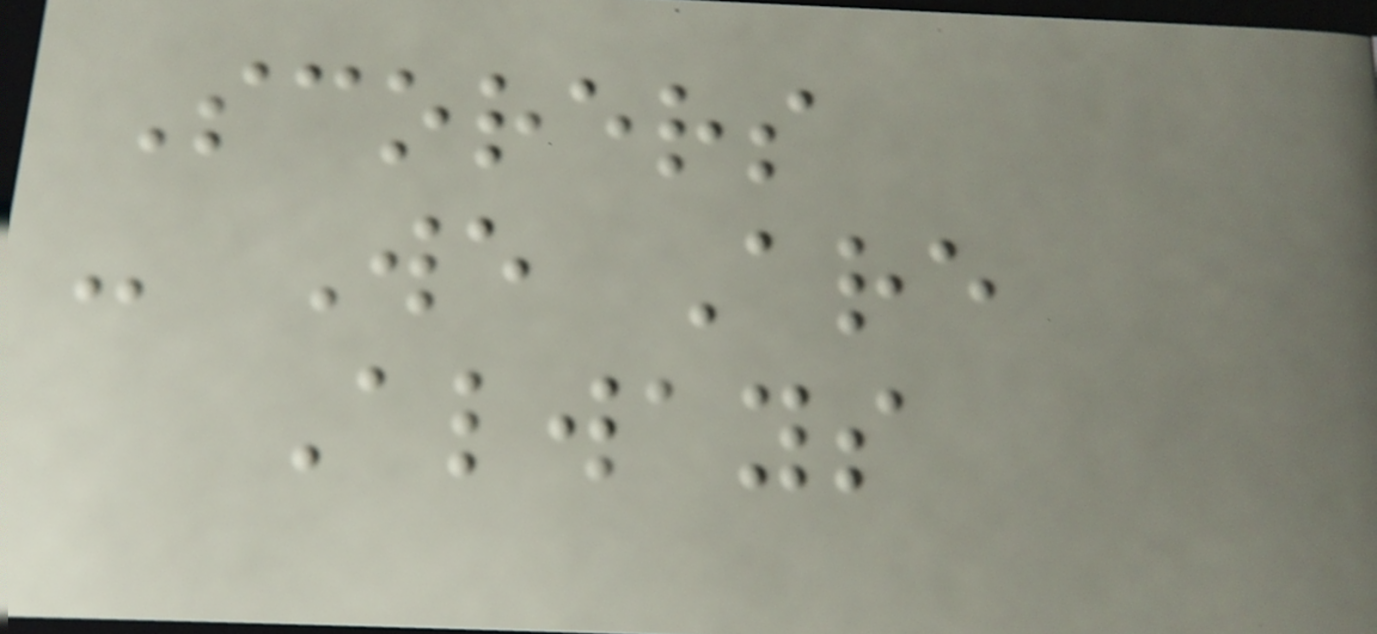Scorers
- We Are
Always
